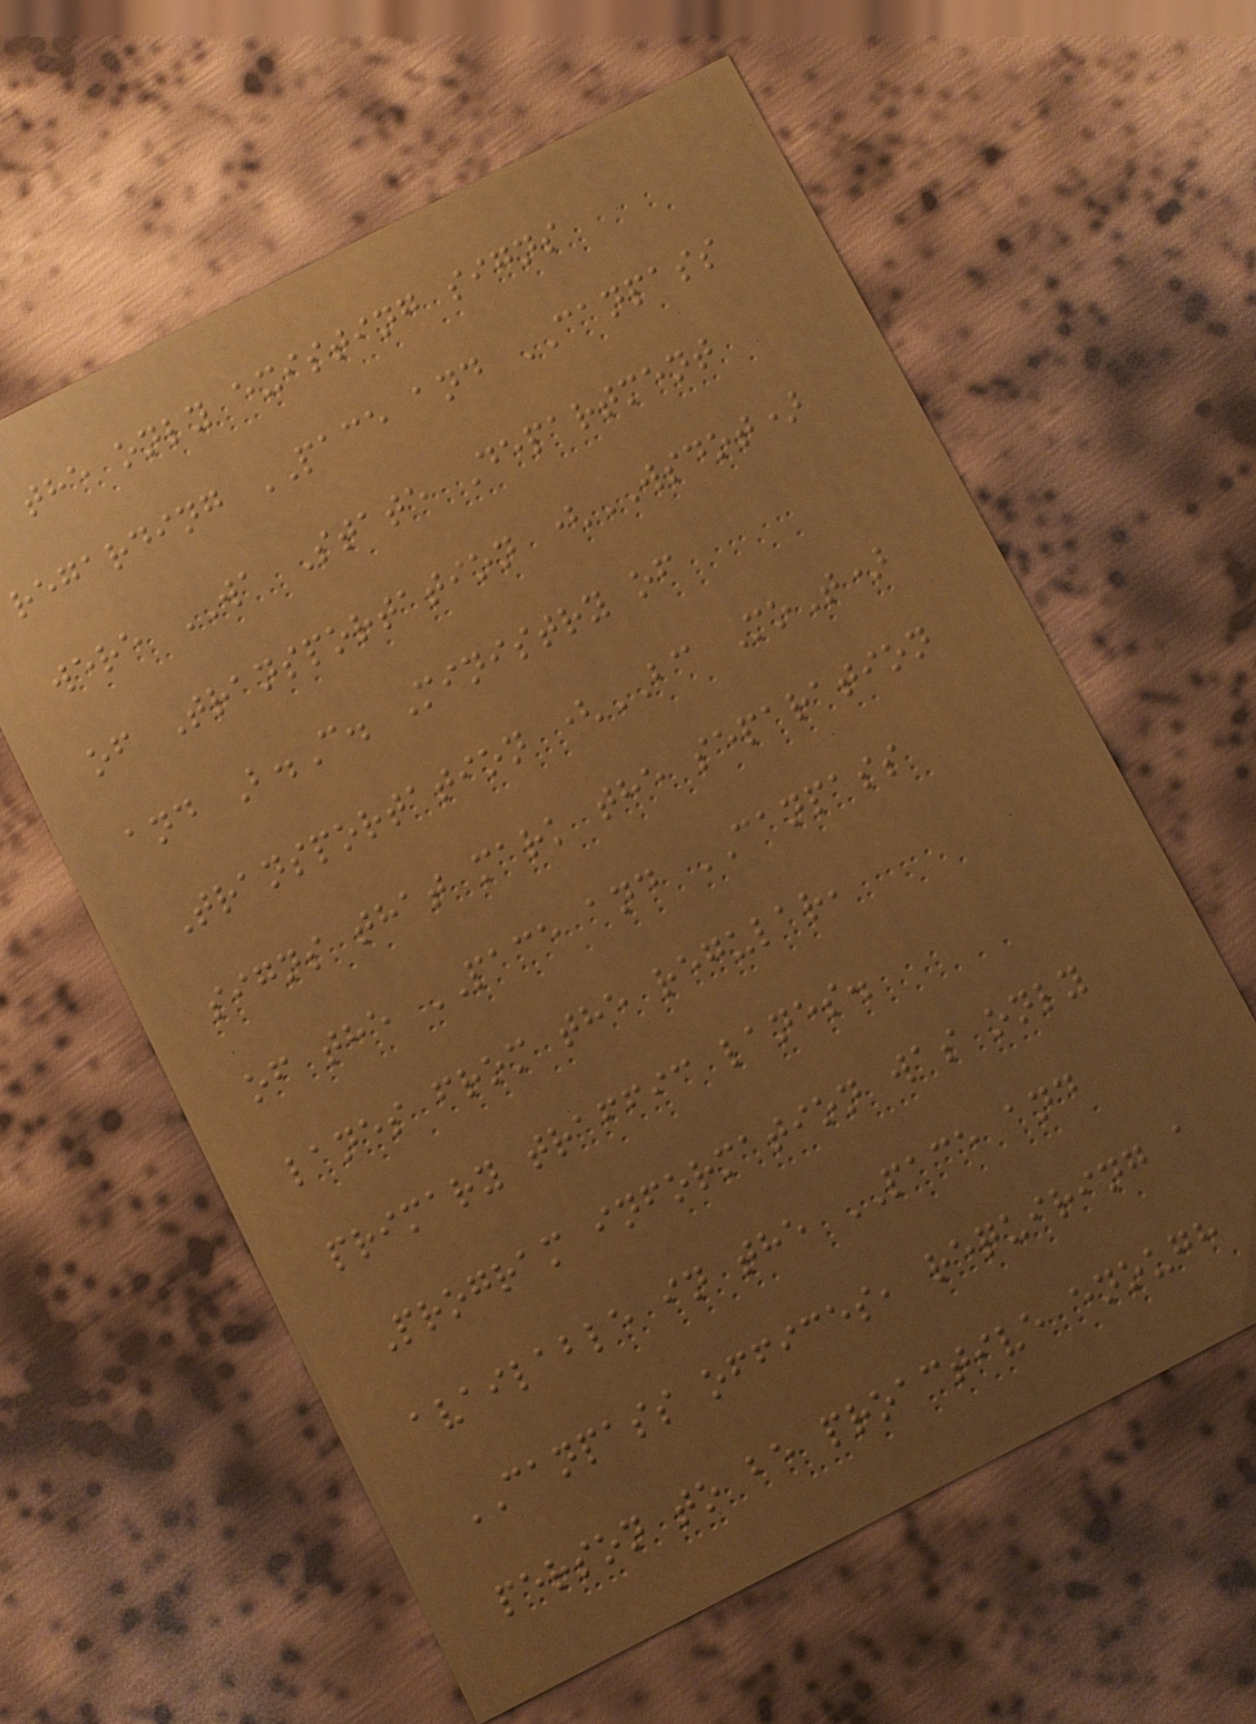the only existing signs
regarding PACE and CANPASS
were WA State Department
of Transportation (WSDOT)
and B.C. Ministry of
Transportation (BC MoT)
signs that mark the separation
of the PACE and CANPASS
lanes from the regular,
primary traffic lanes.
Program information was only
available in the PACE and
CANPASS offices, requiring a
person to be proactive enough
